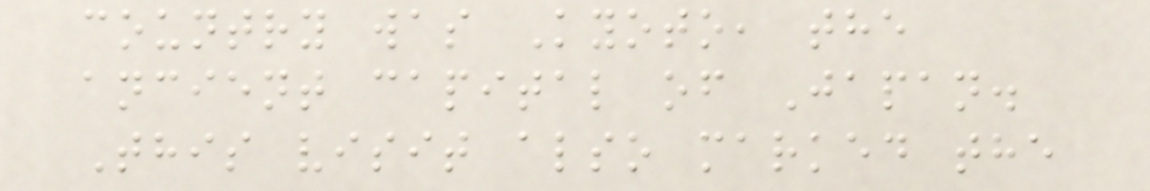country was Kyoto, the
ancient capital of Japan.
This visit also marked the
